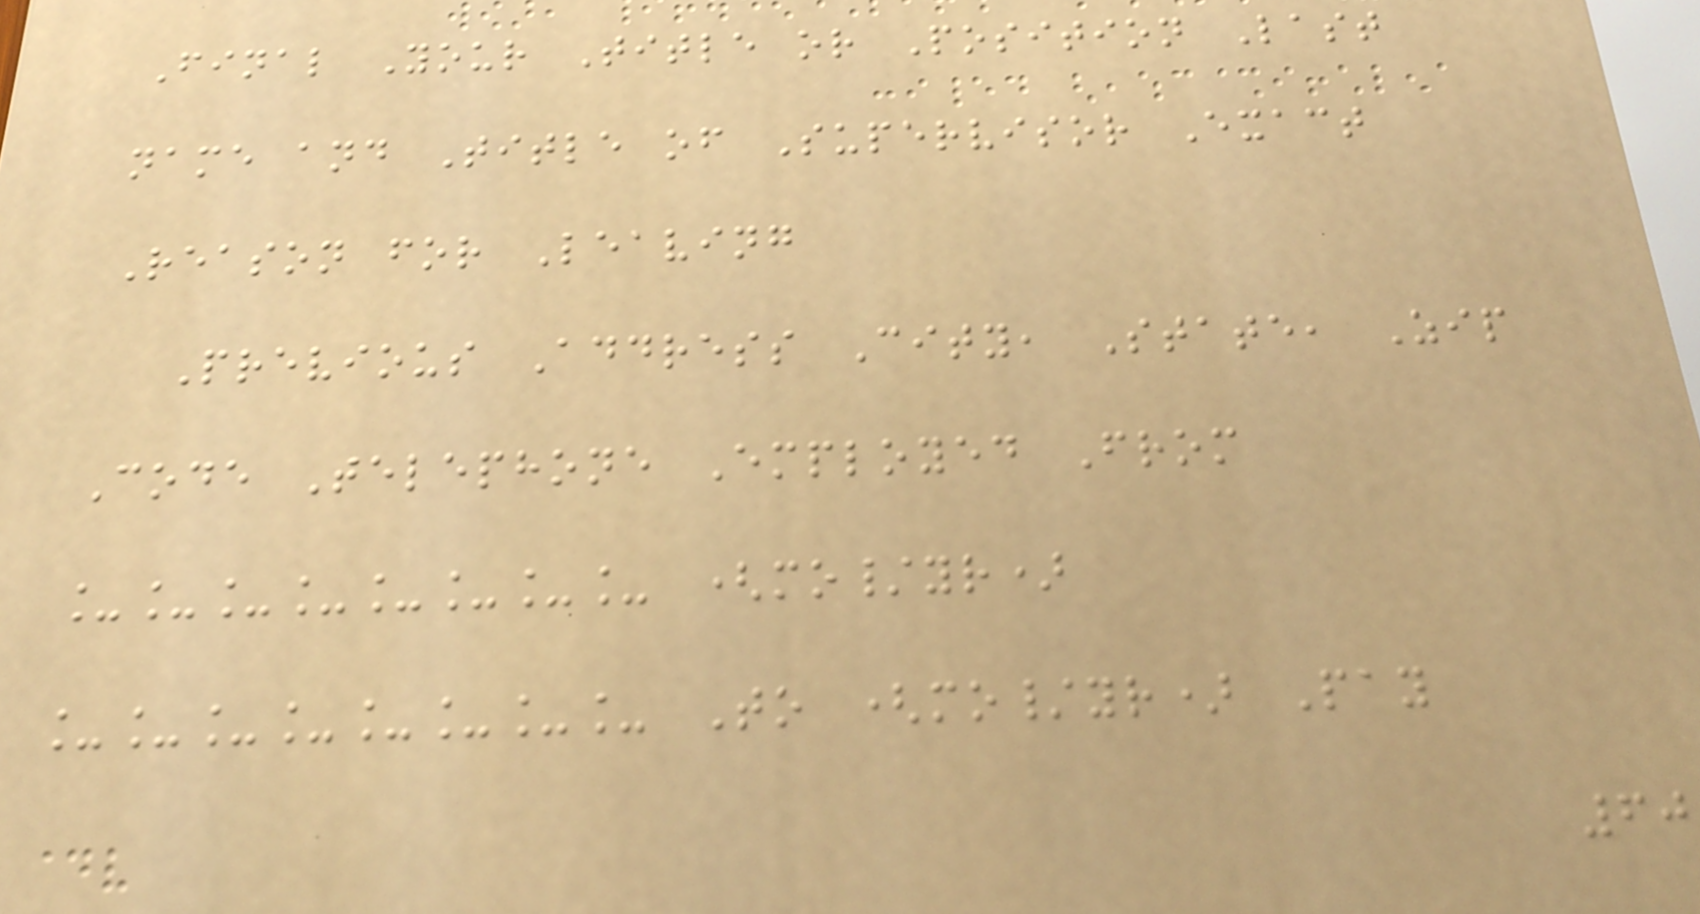Final Your Title or Position Last
name and Title of Supervisor Exact
Reason for Leaving
Previous Address City, State, Zip
Code Telephone Employed From
________ (mo/yr)
________ To (mo/yr) Pay
60
